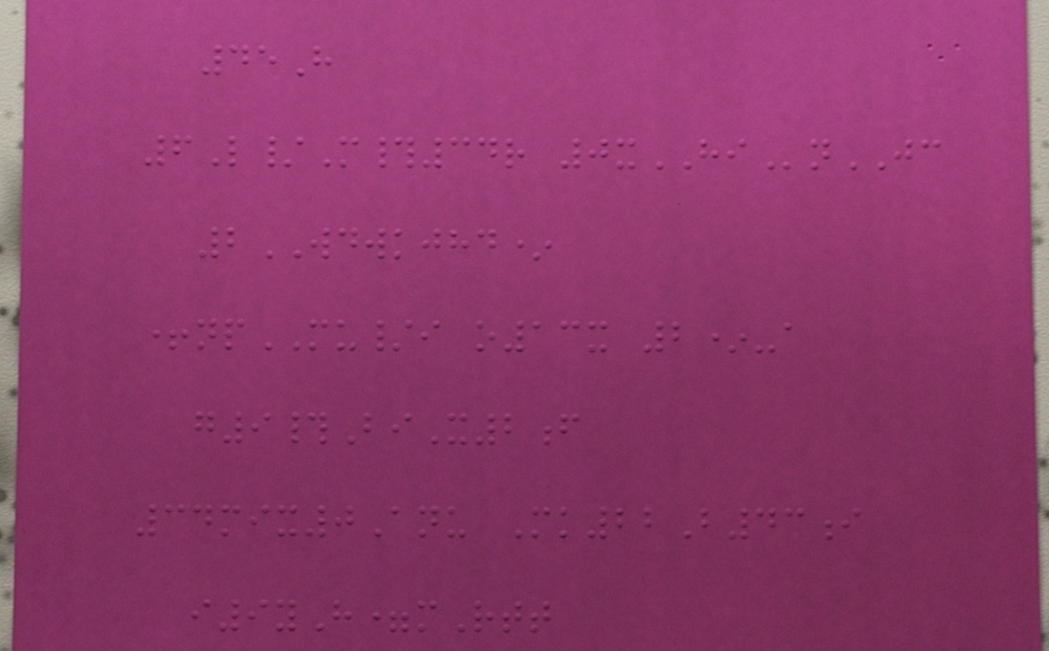45H
6L/M#34r 0xHInJC
2WDWKJHD*
+npMU/i o13x 2*-a
g9#BiX2f
34mix0Anu Mk22B43i
i9yH=mRtt
